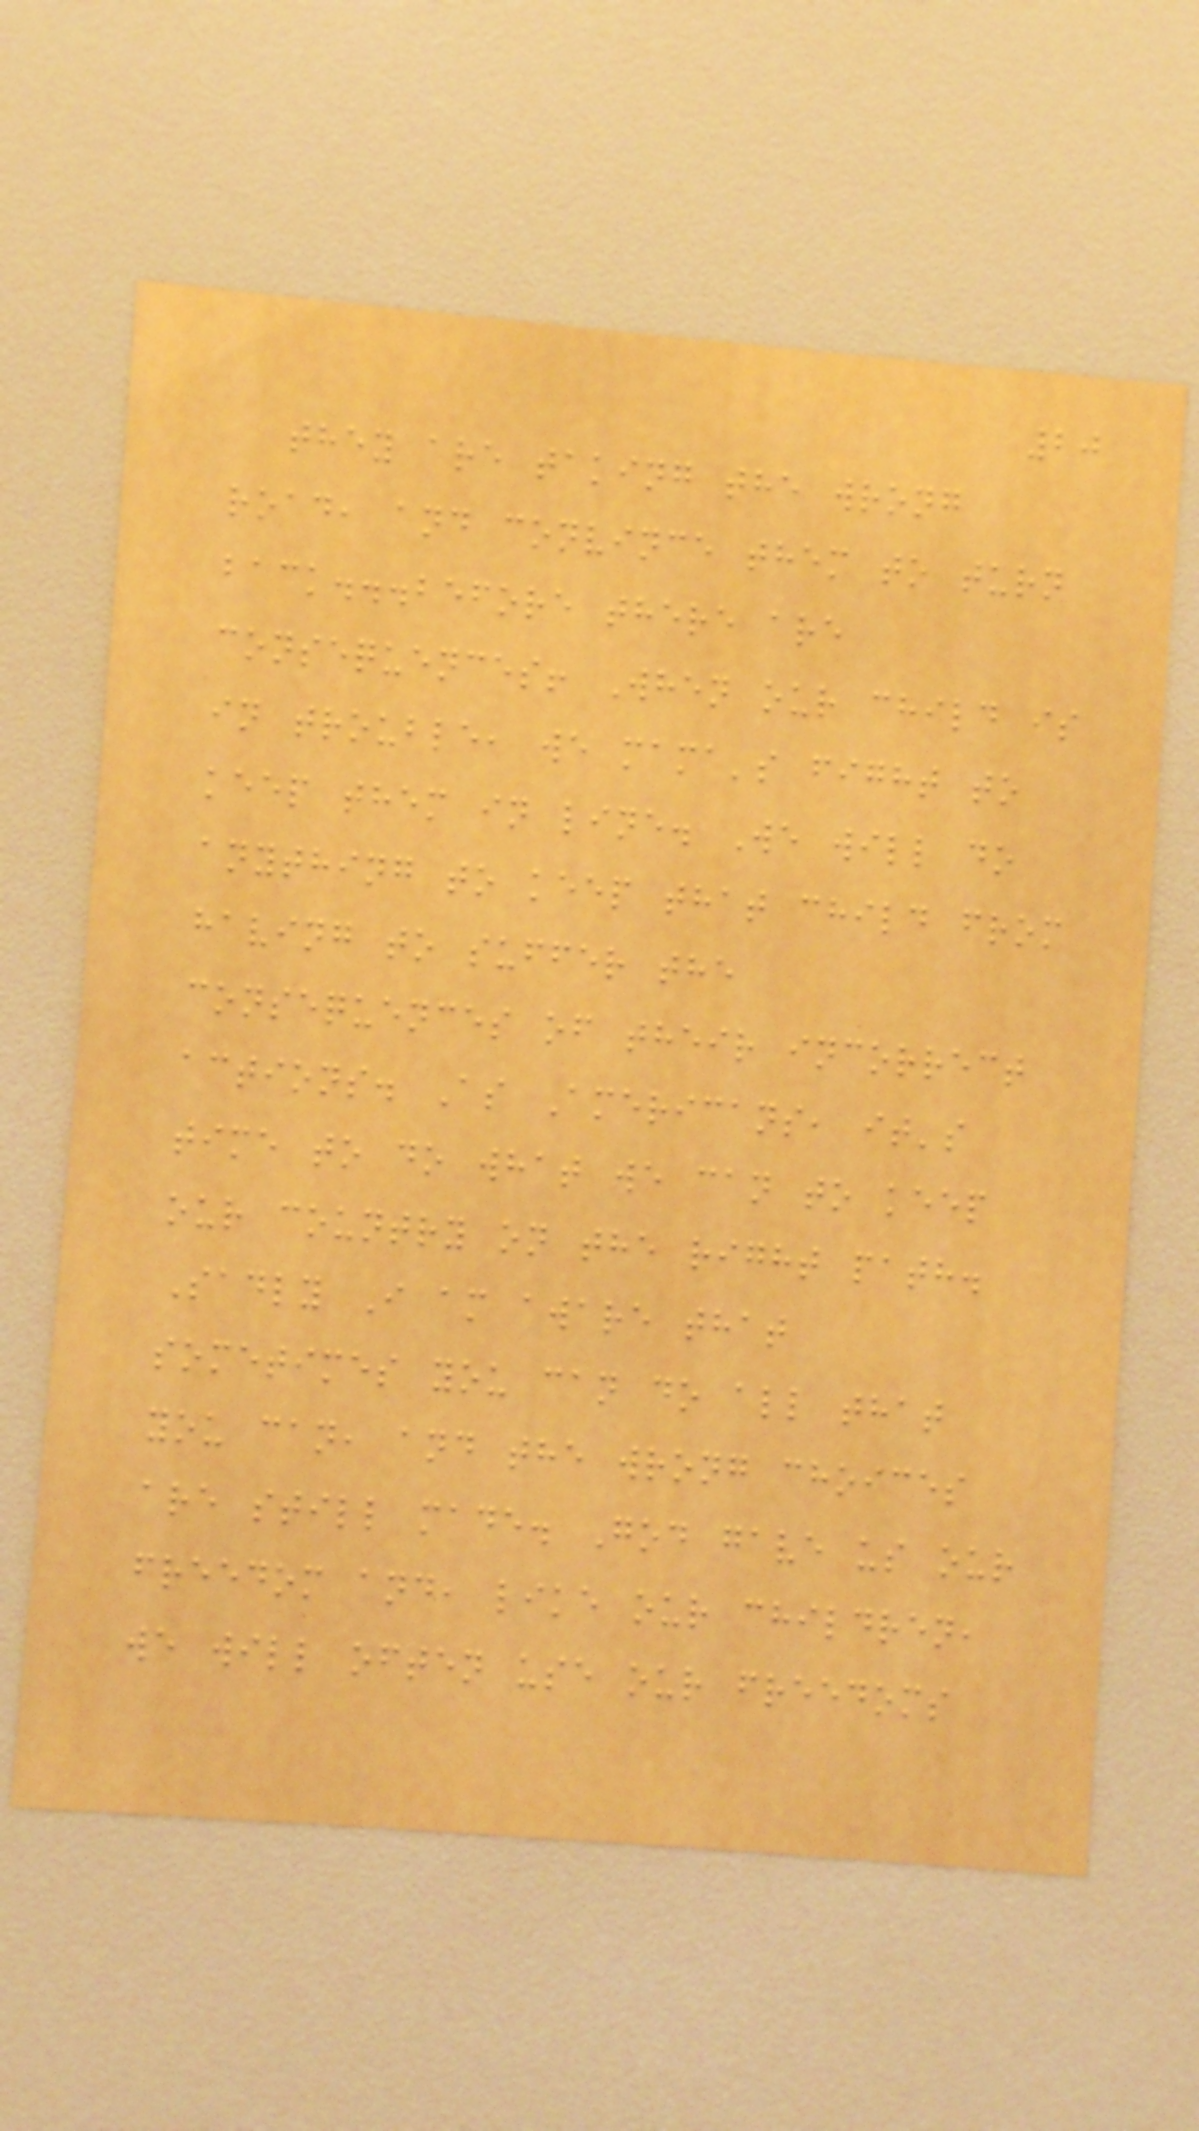20
they are taking the wrong
road, and convince them to turn
back...before there are
consequences! When our child is
in trouble, we mama's fight to
keep them in line. We will do
anything to keep that child from
having to suffer the
consequences of their incorrect
actions. As Americans, it's
time to do what we can to keep
our country on the right path.
Sadly I am aware that
sometimes you can do all that
you can, and the wrong choices
are still made. God gave us our
freedom and, like our children,
we will often use our freedoms
